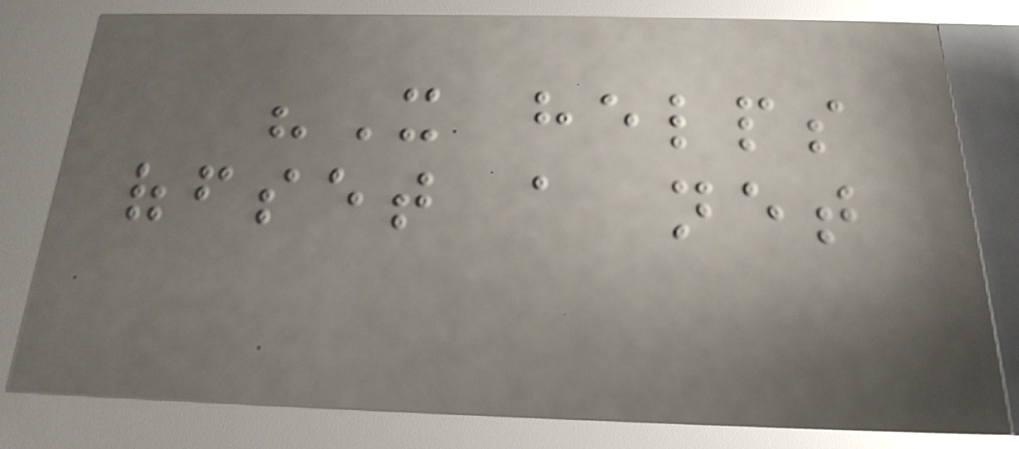"It helps
offset a net
